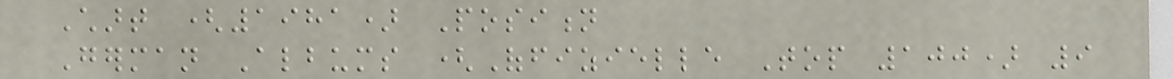Chart (1981) Position
German Albums (Offizielle Top 100) 9
